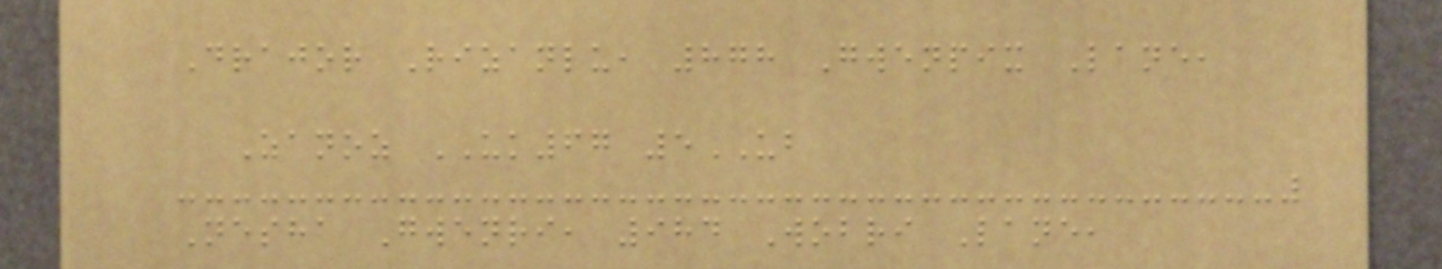Drajor Rizanlu, 878 Gwenpix Lane,
Zanoz UK67 5UB
Nesha Gwenri, 984 Wobri Lane,
